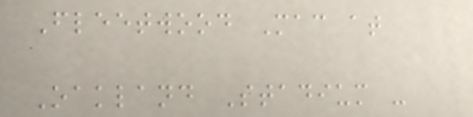Fleetwood Mac at
Oakland Stadium -
